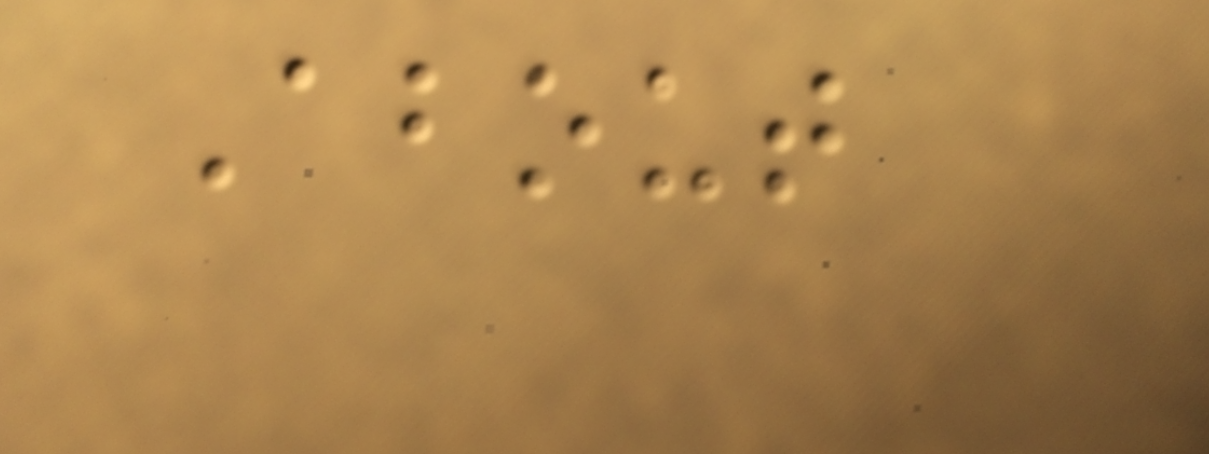About
